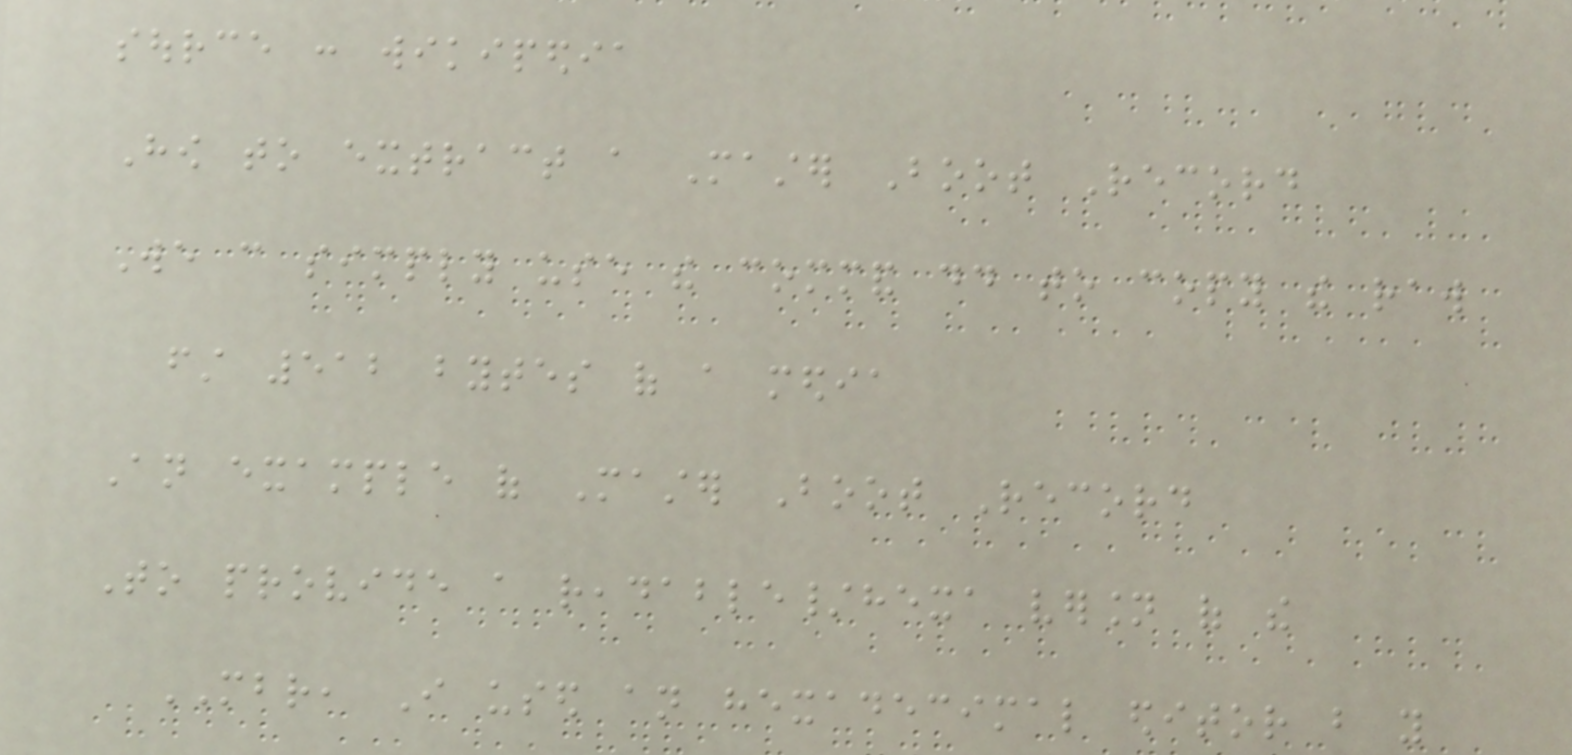source : wikipedia
How to extract a Master Boot Record
We can simply use the command dd to copy the raw
first 512 bytes of a media
An example of Master Boot Record
To provide a readable/hexa version of the
MBR, I used an hexadecimal editor but you
